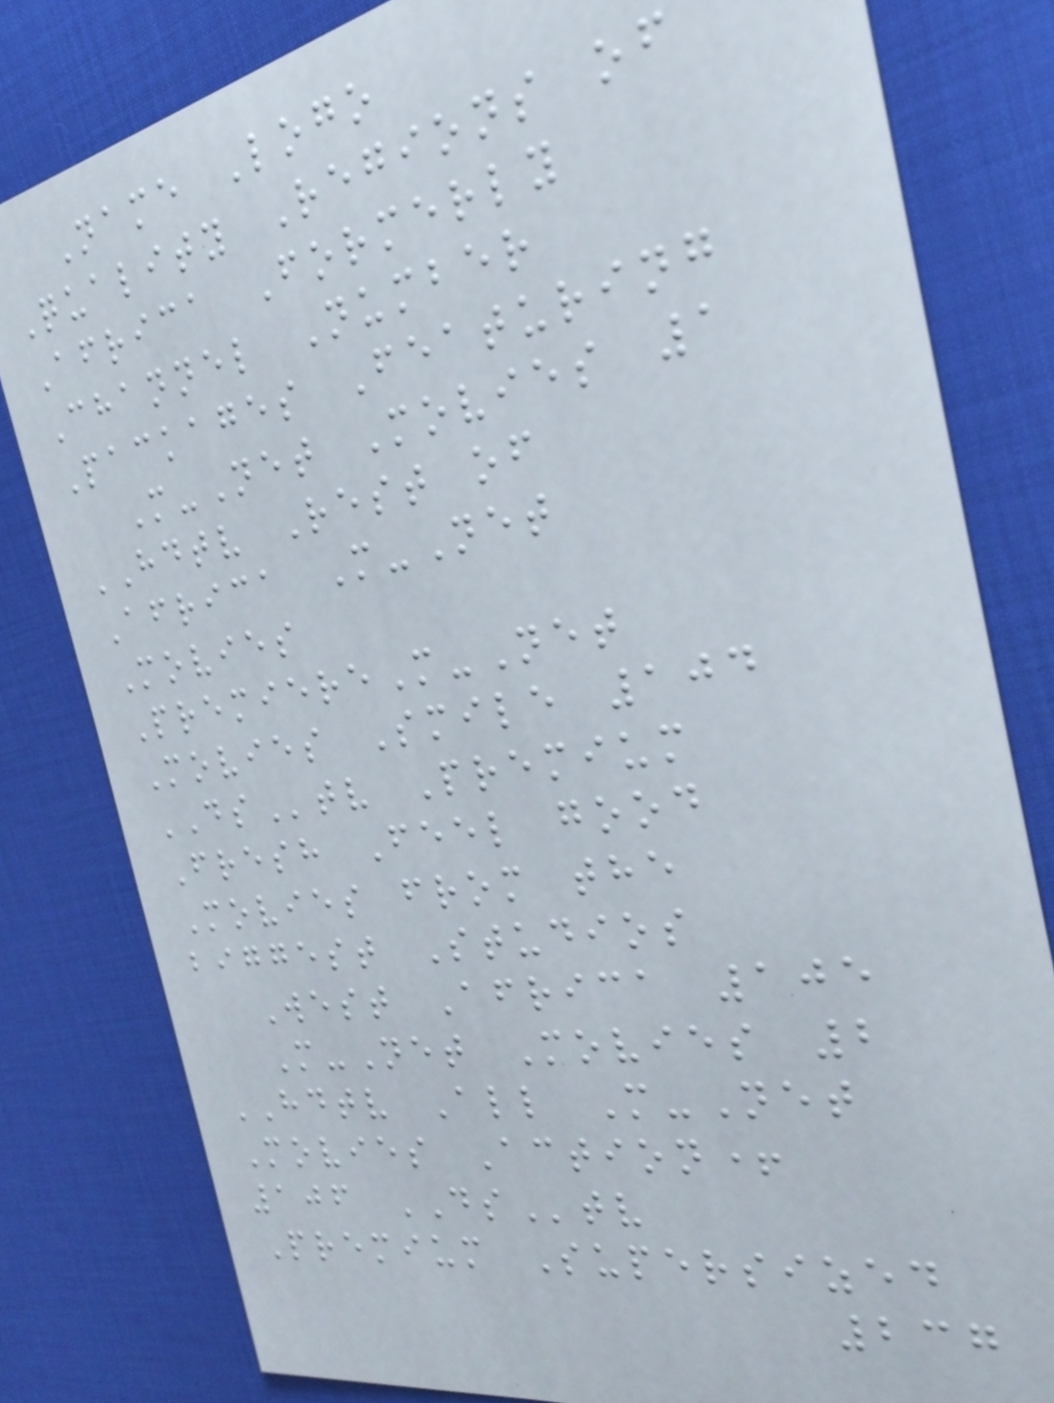Name Logo
Quality Regions of
Africa Formerly
Channel Number
Packages Featuring
M-Net Movies 1
HDTV Rest of
Africa M-Net
Movies
PremiereM-Net
Movies Smile 104
DStv Premium
Fresh Feel good
Movies from the
biggest Studios
West Africa 105
M-Net Movies 2
HDTV All M-Net
Movies Action+
106 DStv
Premium Supersized
237
